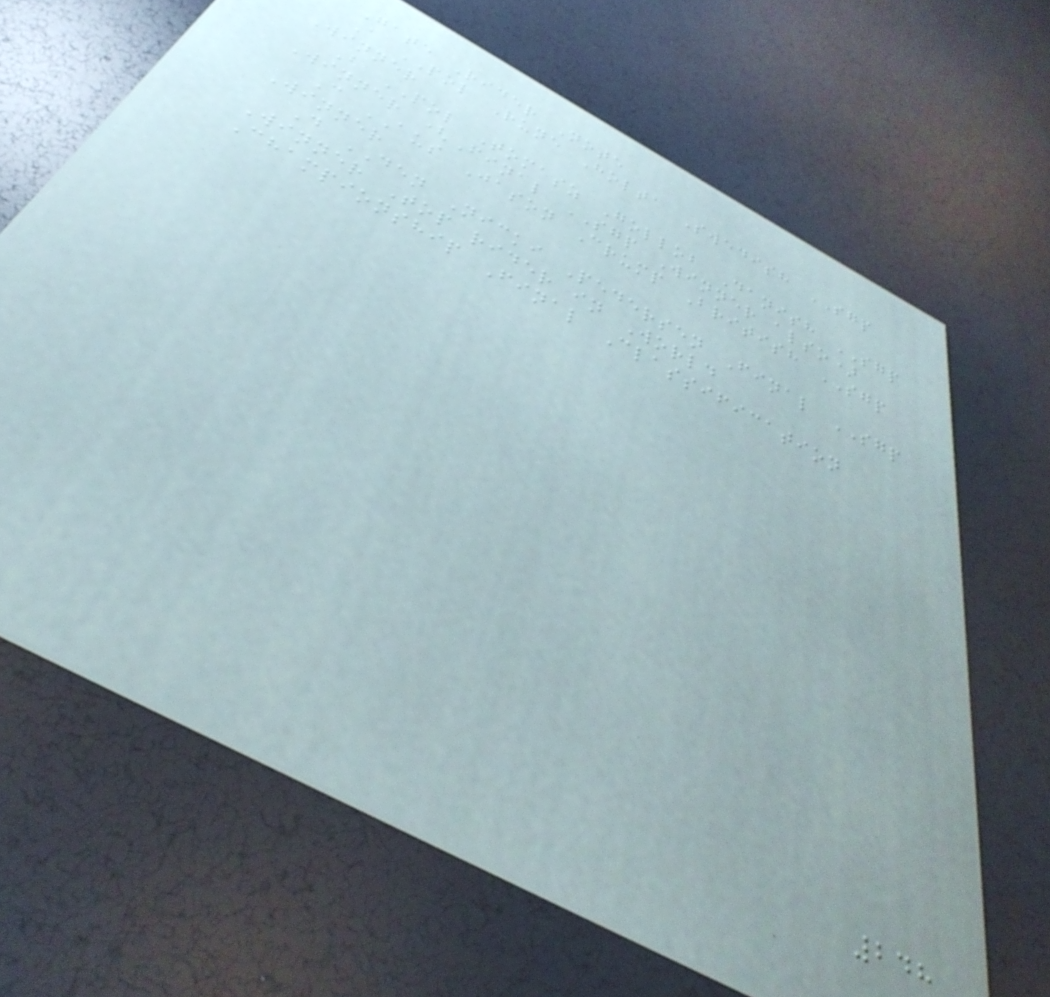Gate Rider Note
A POL Rune Holta Swedish SGP
Winner
B POL Tomasz Gollob Danish SGP
Winner (Final SGP Winner also)
C AUS Jason Crump British SGP
Winner
D DEN Nicki Pedersen Final SGP
Winner Top rider in World
Championship Final Classification
248
